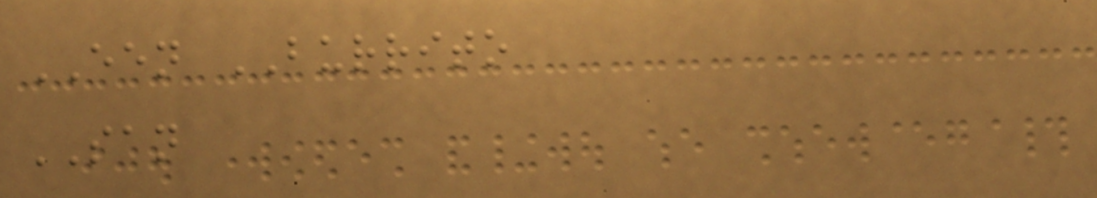EEN BURRITO
SAN
